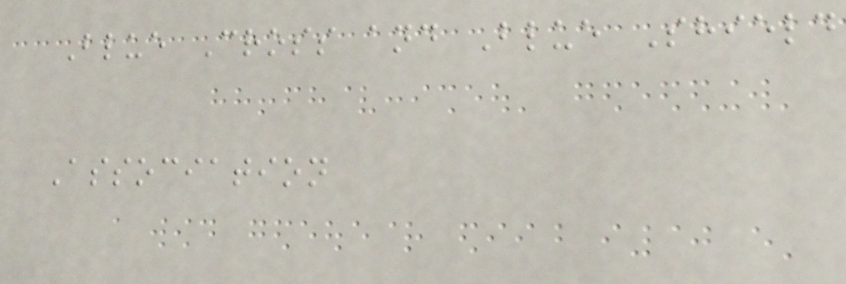Blue Cross and Blue Shield
Association
